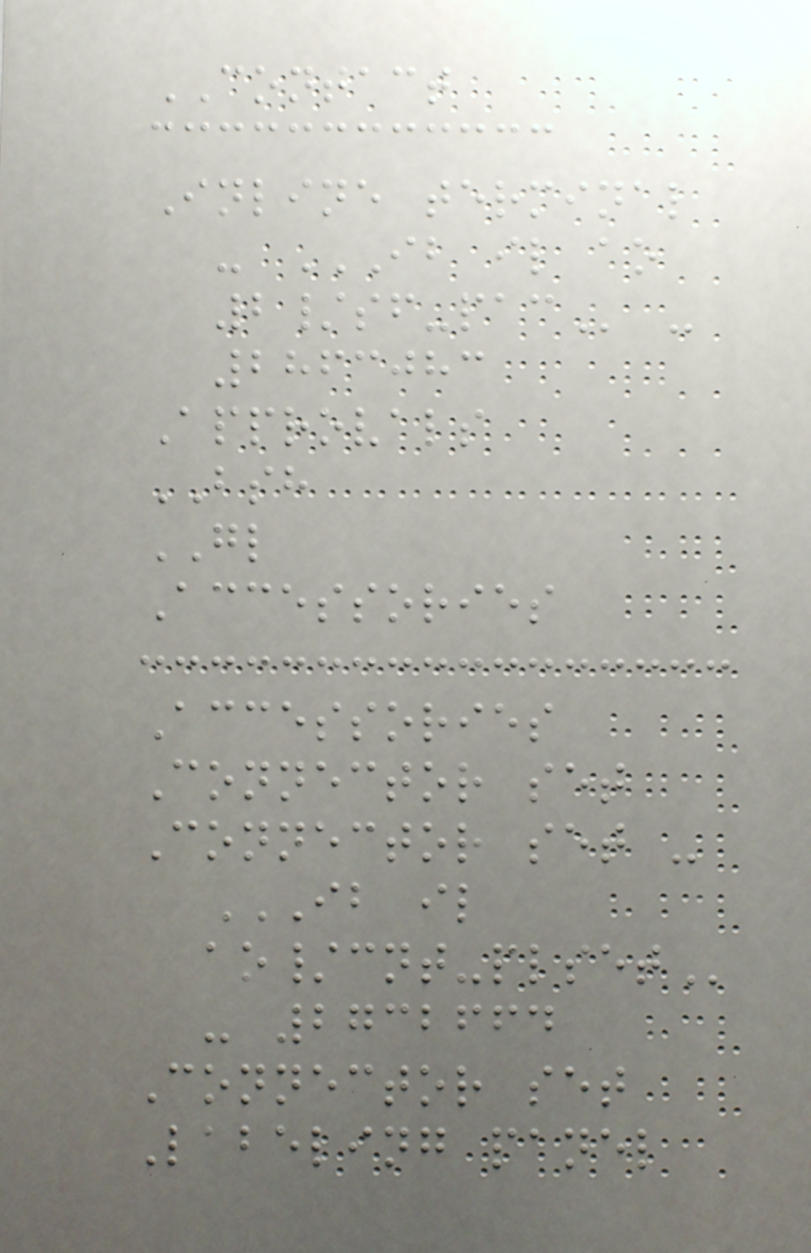CONTACT
Inline terminal
- IB IL AO
2/SF-PAC -
2863083
Approvals
BSH
GL
Accessories
Accessories
Connector set
Connector set -
IB IL
AO/CNT-PLSET
- 2732664
Connector set
Labeling panel
